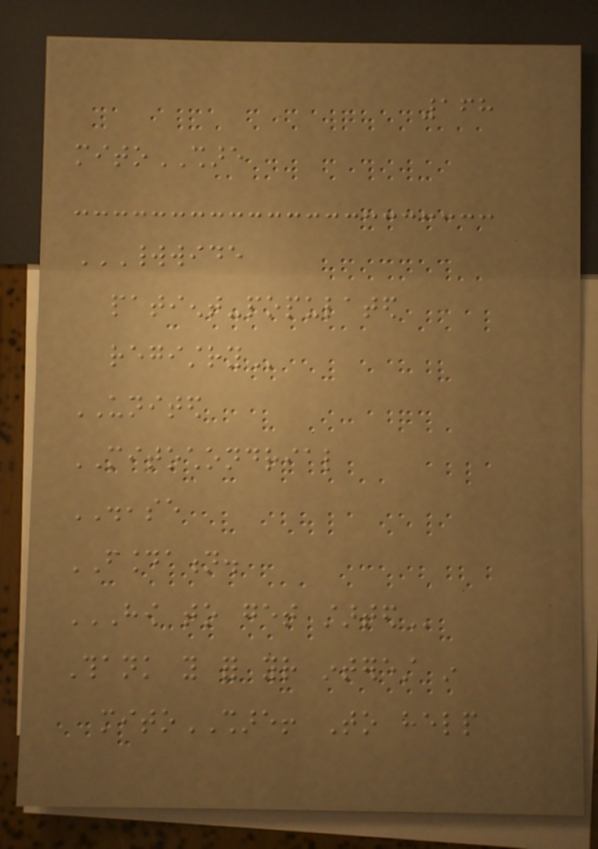168
mitoSHARE
WORLDWIDE
PATIENT-POPULATED
REGISTRY
UNITED
MITOCHONDRIAL
DISEASE
FOUNDATION.
HOW TO GET STARTED
Thank you for your interest in
mitoSHARE! To help
